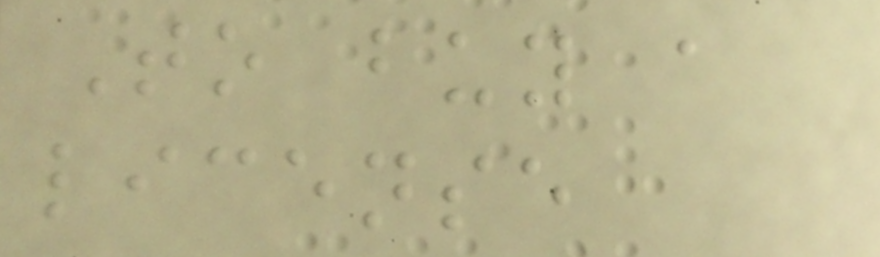To buy a
license
